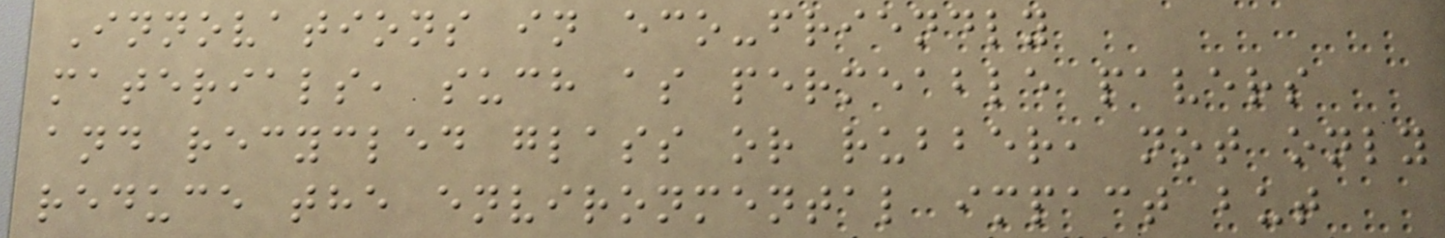Innovations in eco-friendly
materials, such as permeable pavers
and recycled glass or rubber, not only
reduce the environmental impact but
